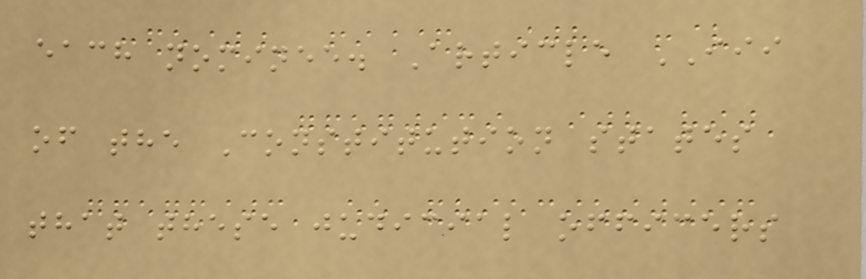each nominee. Article III
of the Constitution states
that these judicial officers
